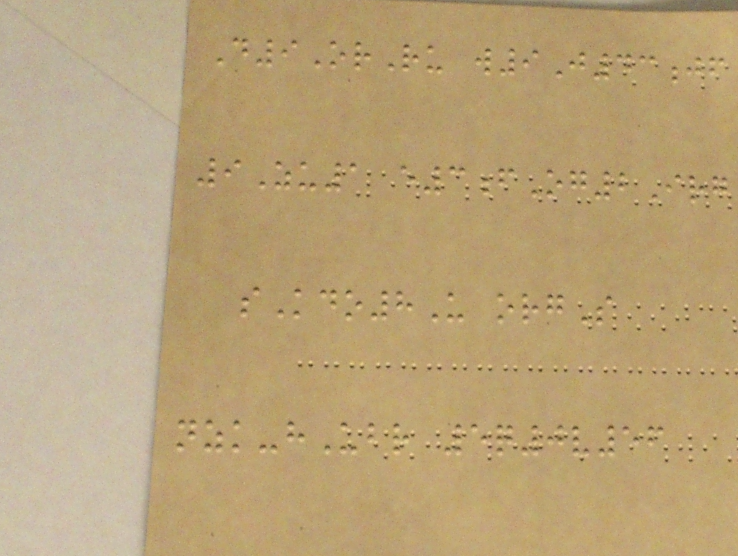D9OrRu w9J43jf
9Zu1 e3fOg2Irg
sKdo8U orgS
nzk-hUbr 5q0v56
